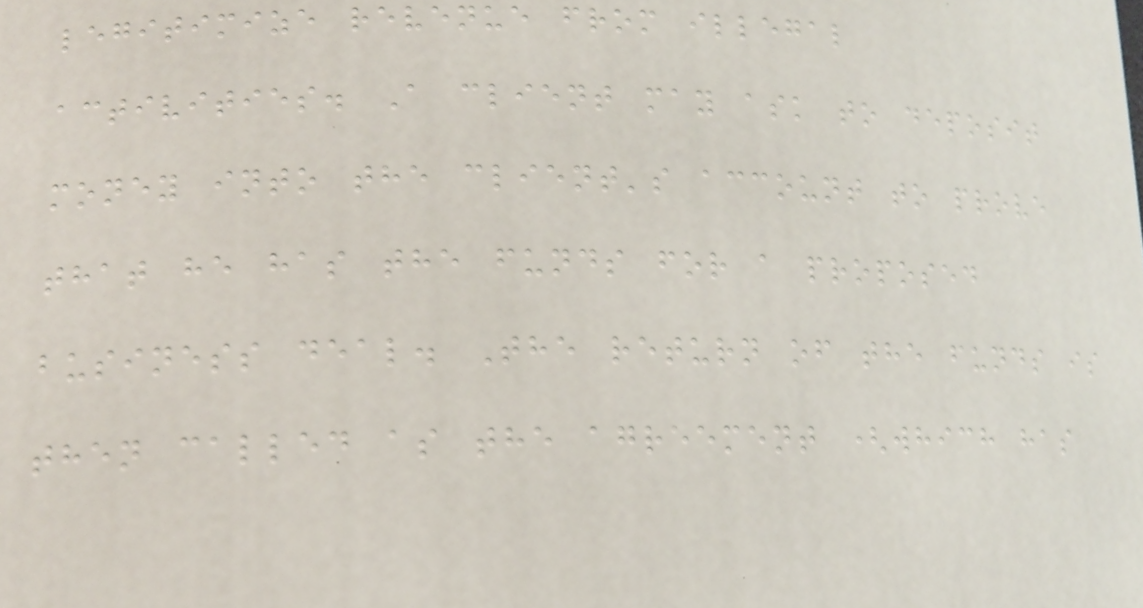legitimize revenue from illegal
activities. A client may ask to deposit
money into the client's account to prove
that he has the funds for a proposed
business deal. The return of the funds is
then called as the agreement (which has
